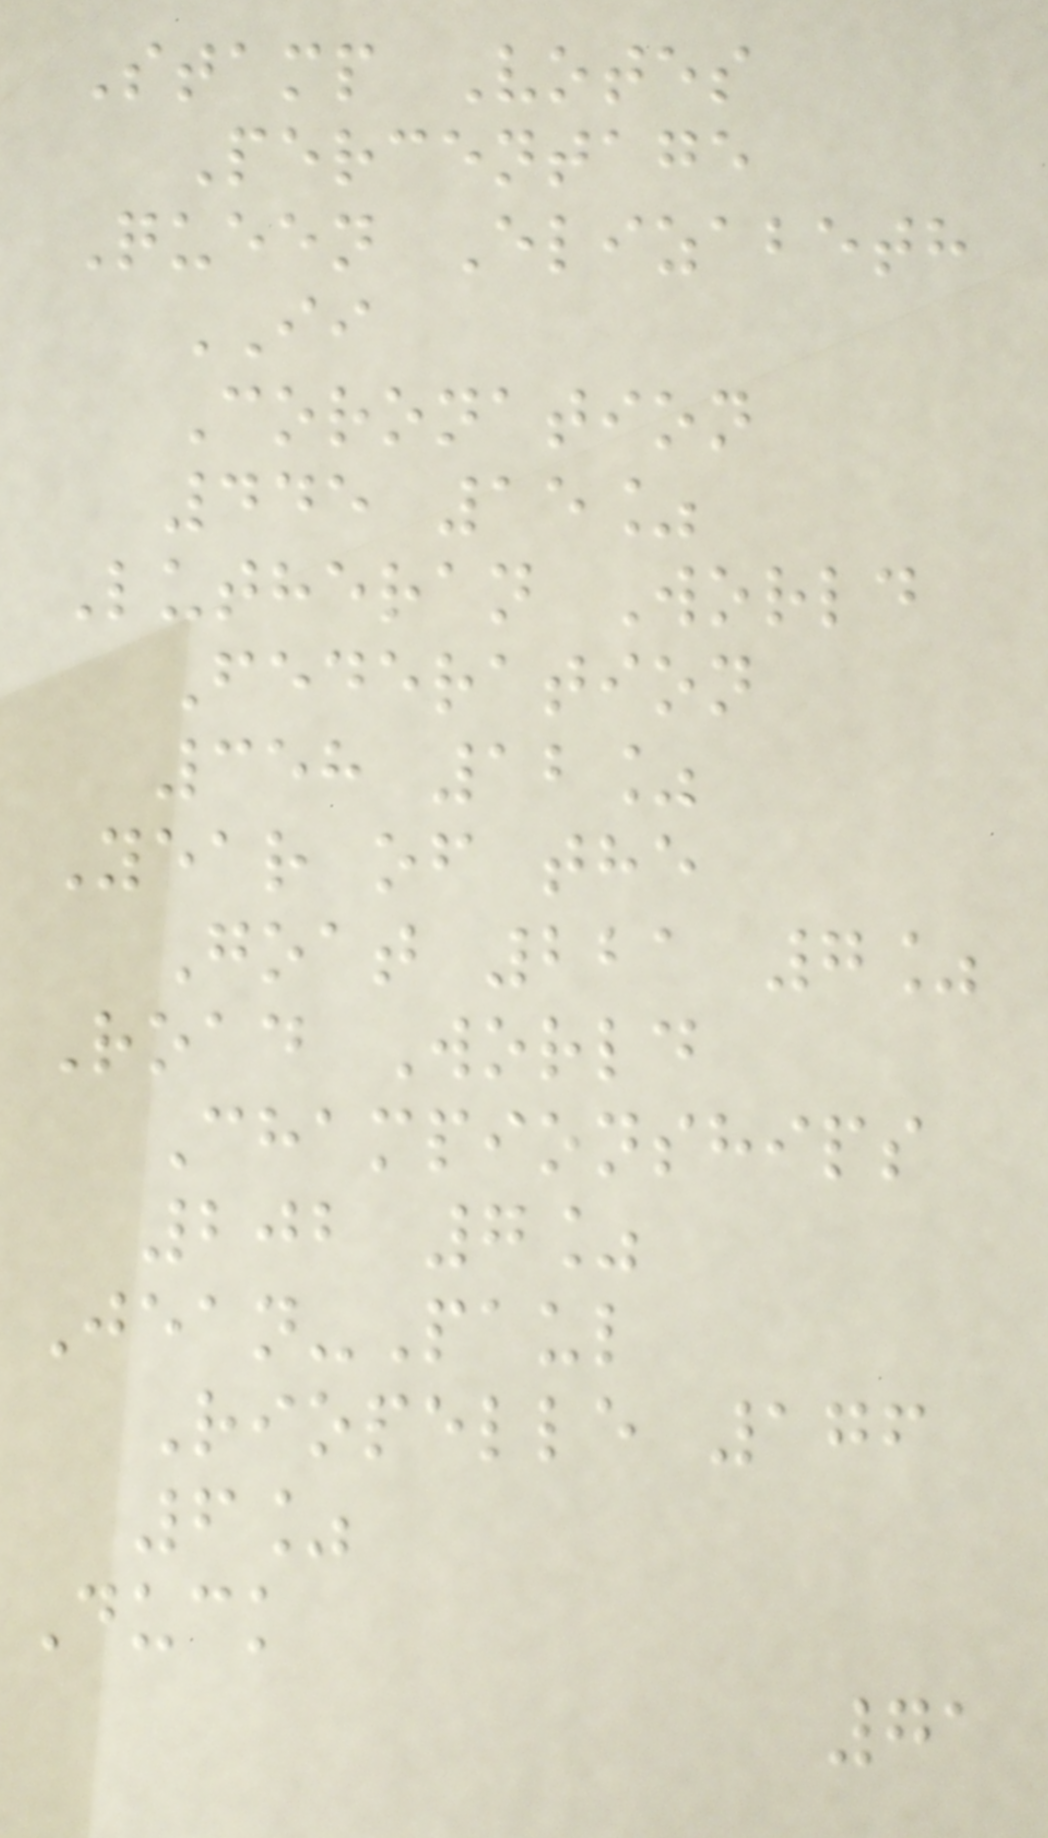Stamp Votes
Percentage
Queen Elizabeth
II
Coronation
445 15%
Lutheran World
Federation
358 12%
Year of the
Goat 221 7%
Road World
Championships
202 7%
Jean-Paul
Riopelle 176
6%
Duck
71
